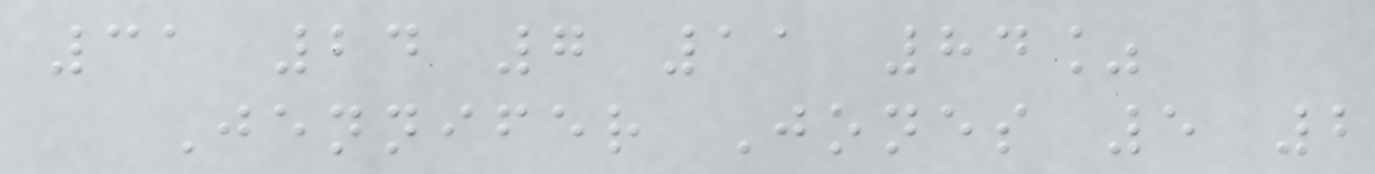31 24 7 11 84%
Jennifer Jones 5 2
